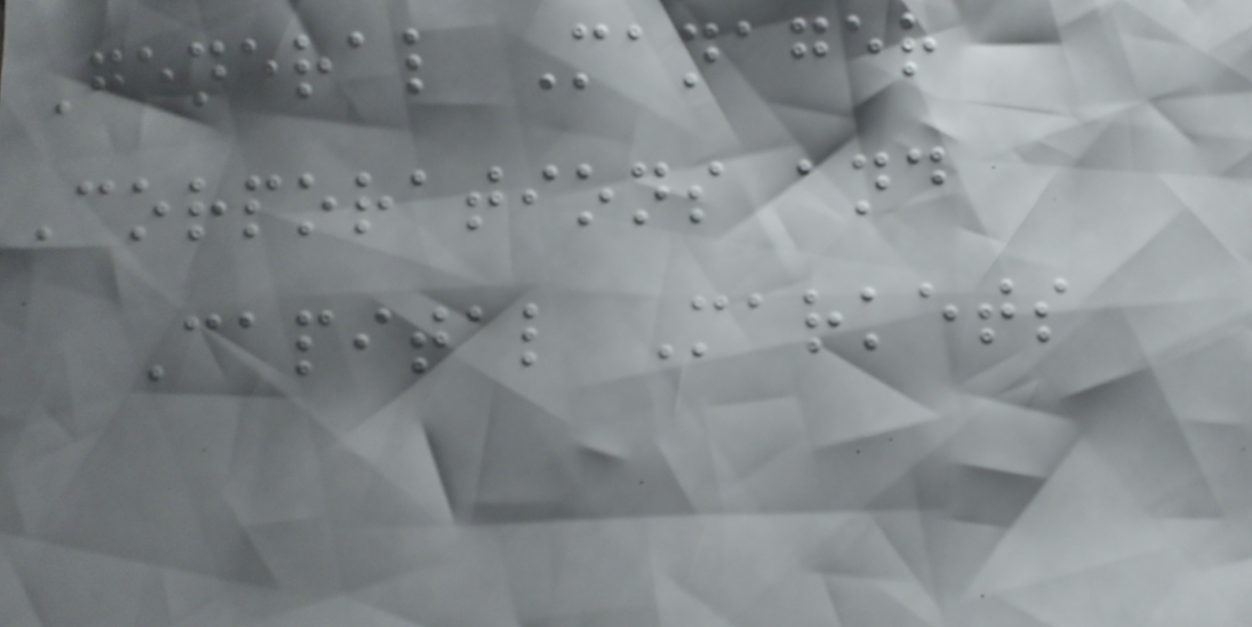General Manager
Corporations and
Capital Markets
